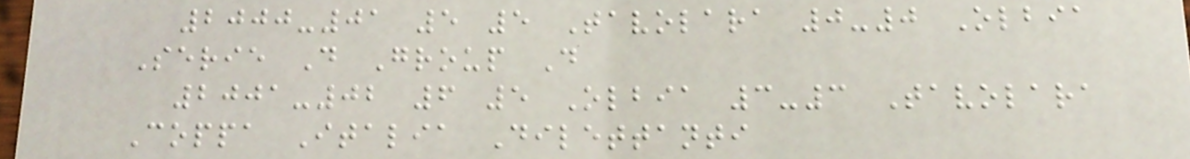2000-01 5 5 Tavolara 0-0 Olbia
Serie D Group D
2001-02 6 5 Olbia 3-3 Tavolara
Coppa Italia Dilettanti
